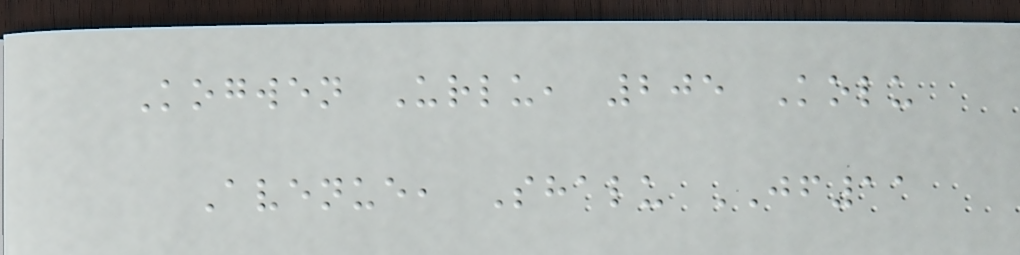Kogwen Urlu, 205 Kolu
Avenue, Shalu JF11
